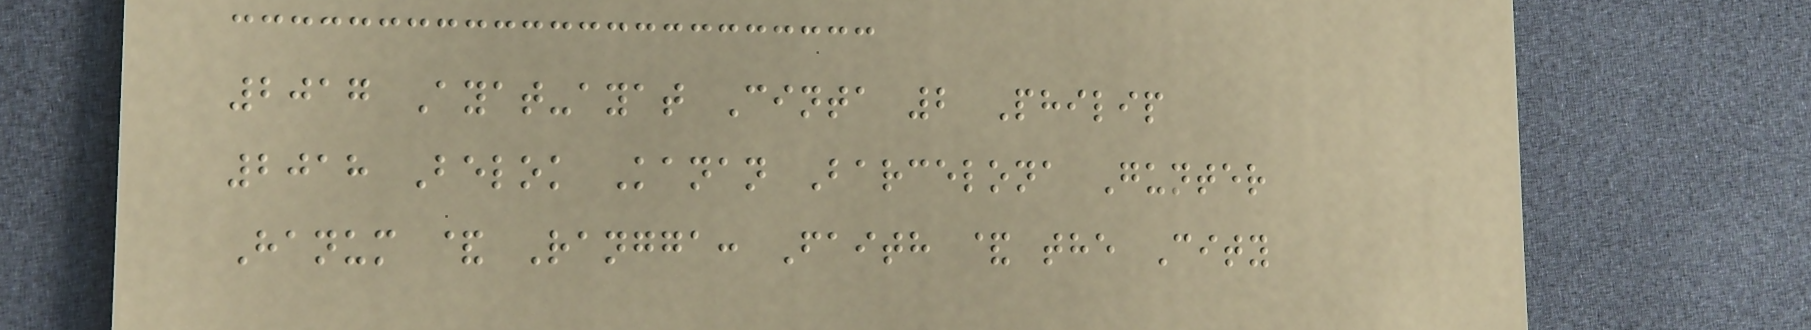2017 Ayat-ayat Cinta 2 Philip
2018 Belok Kanan Barcelona Gunter
Hanum & Rangga: Faith & the City
